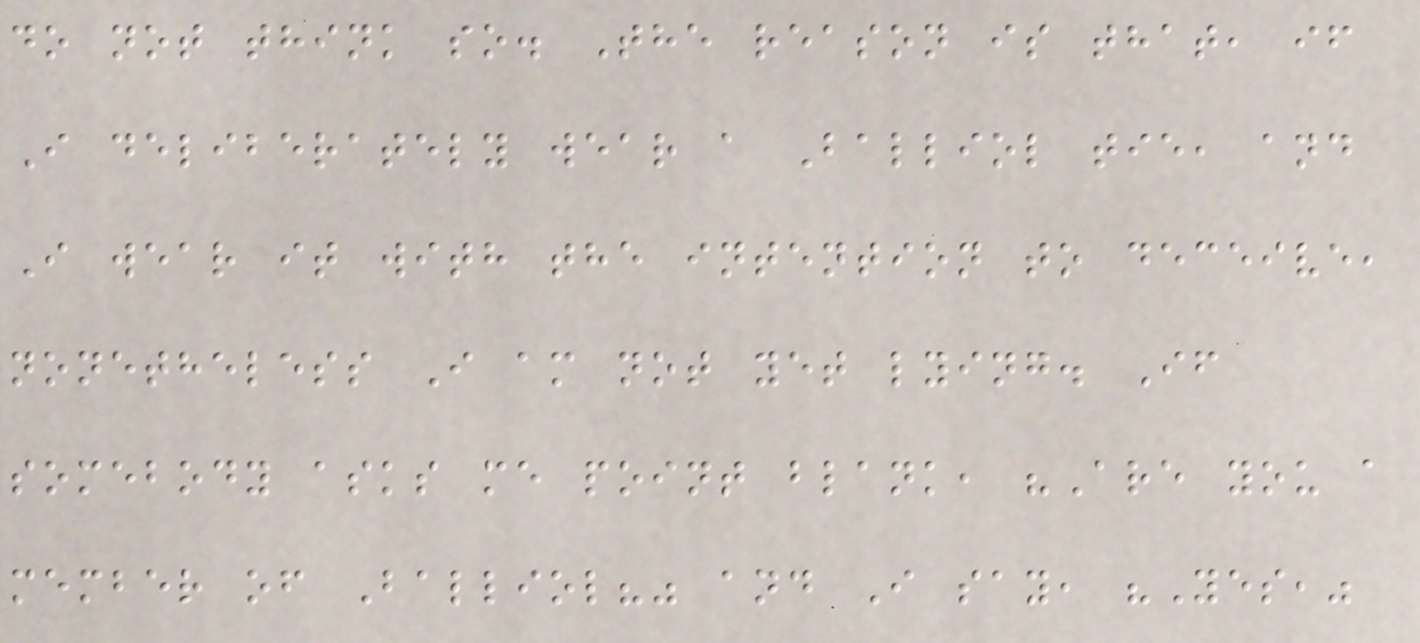do not think so. The reason is that, if
I deliberately wear a Balliol tie, and
I wear it with the intention to deceive,
nonetheless I am not yet lying. If
somebody asks me point blank, "Are you a
member of Balliol?" and I say, "Yes,"
